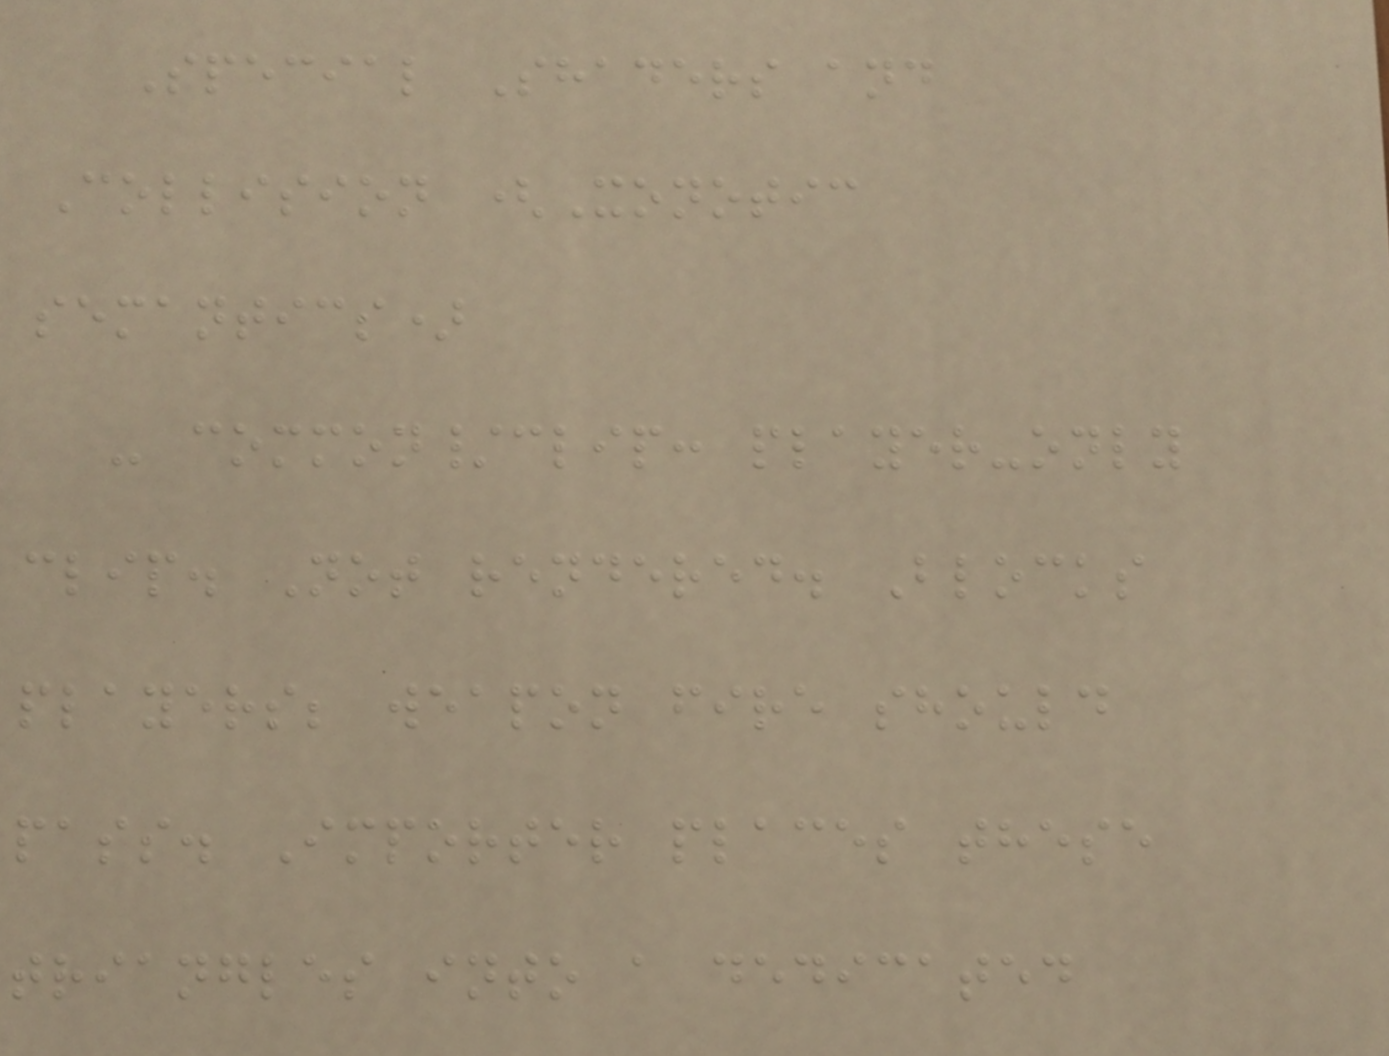Special Shaders and
Collision (Xonotic
semantics)
- common/clip: player-only
clip. Not rendered. Blocks
players; weapon fire should
pass. Importer places these
triangles into a dedicated
